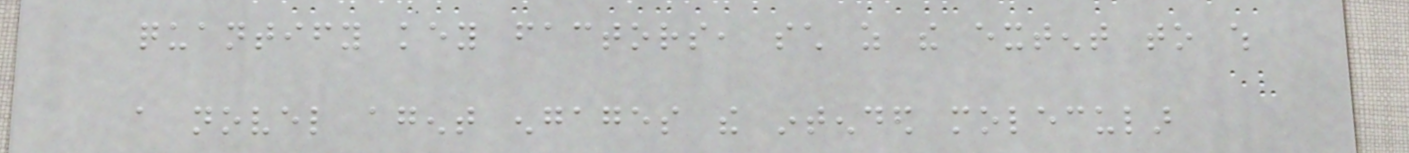quantify key factors, such as the extent to which
a novel agent engages the intended molecular
